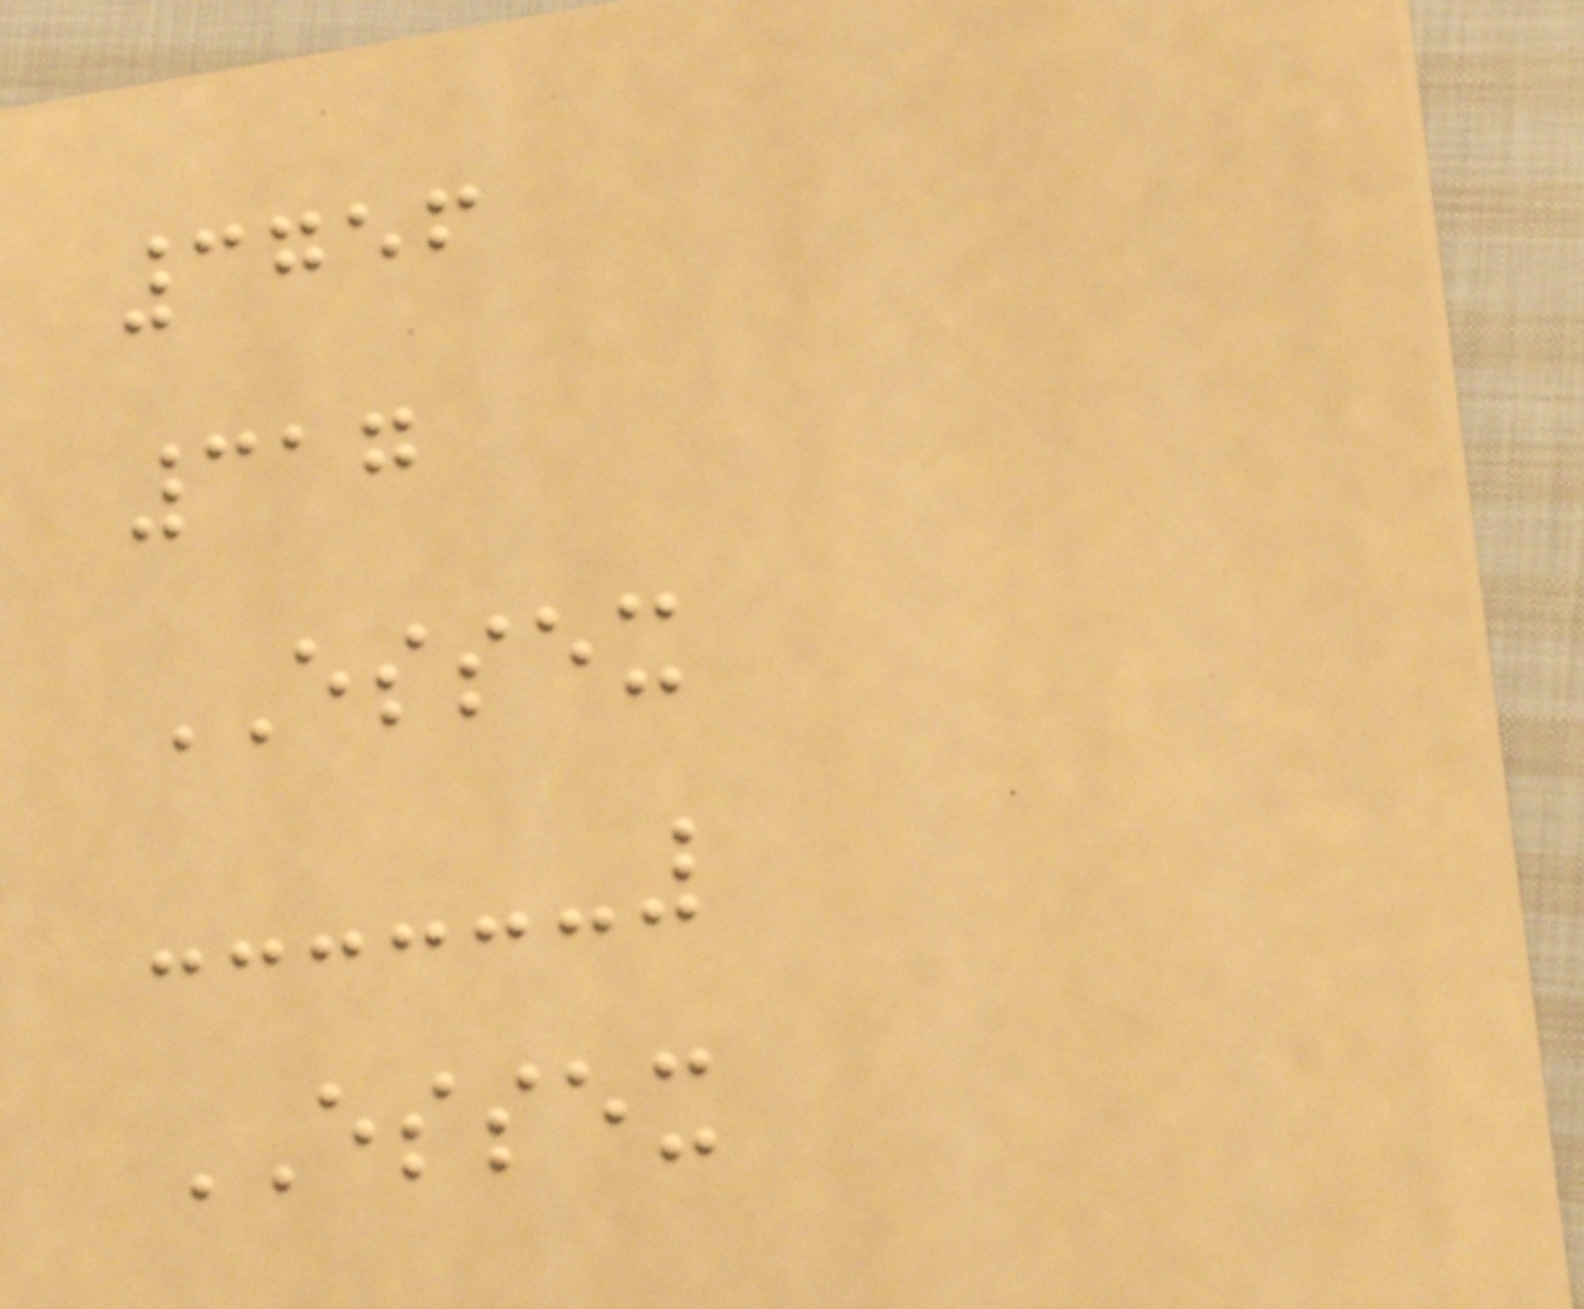3756
317
ESSEX
ESSEX
